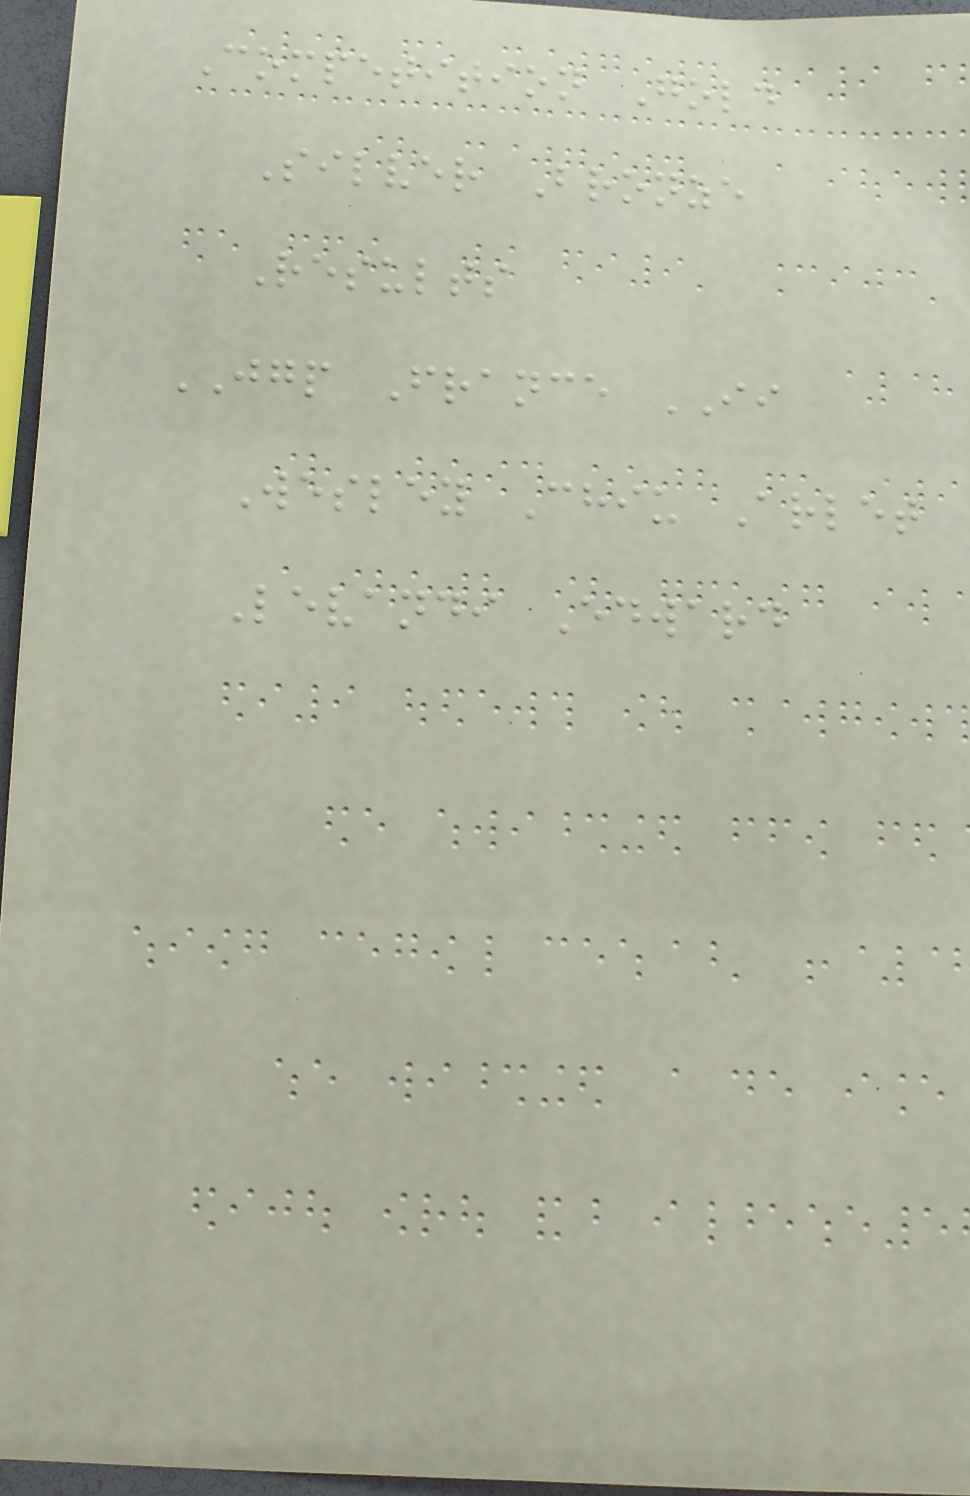Competition Gold
Silver Bronze
Results
JGP France II
Wesley Chiu Arlet
Levandi Edward
